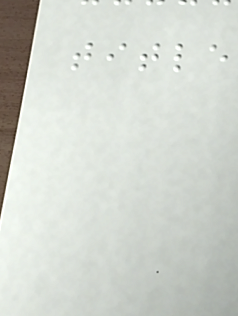title
